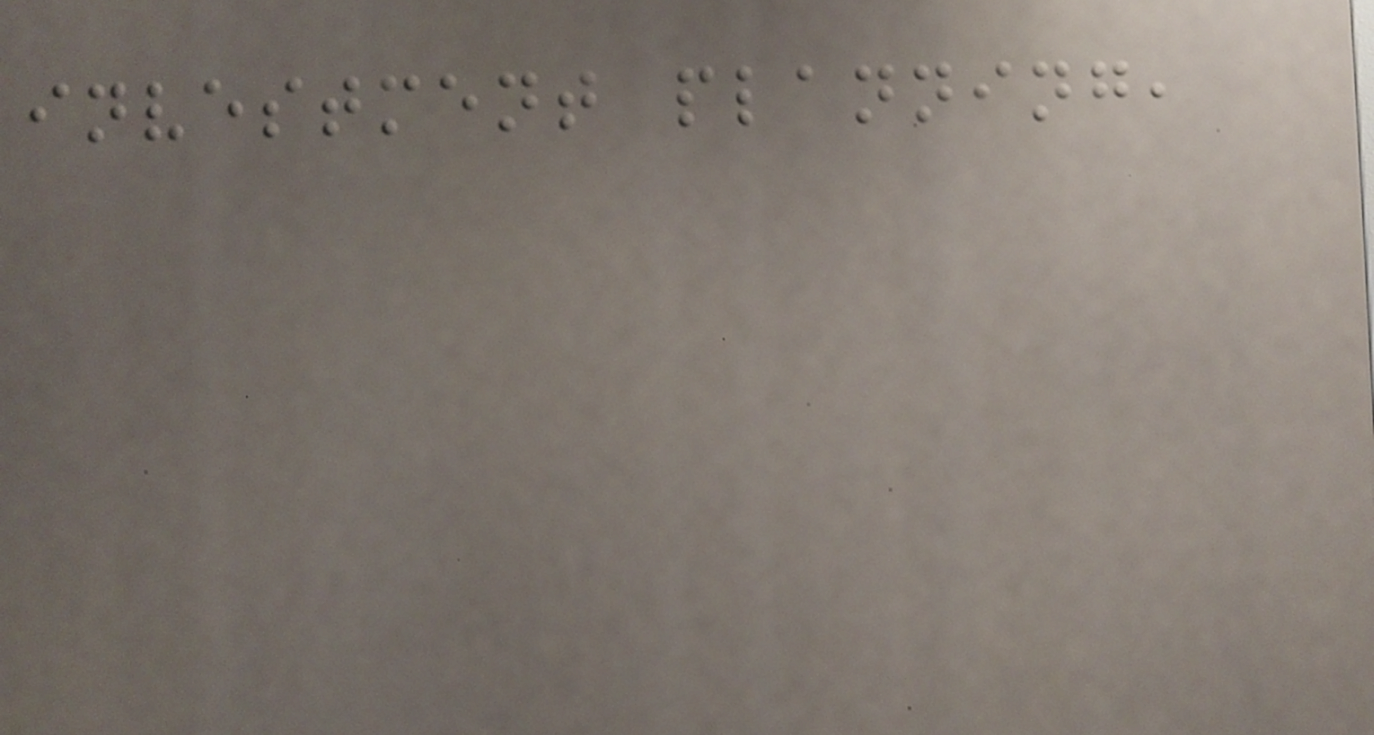investment planning,
